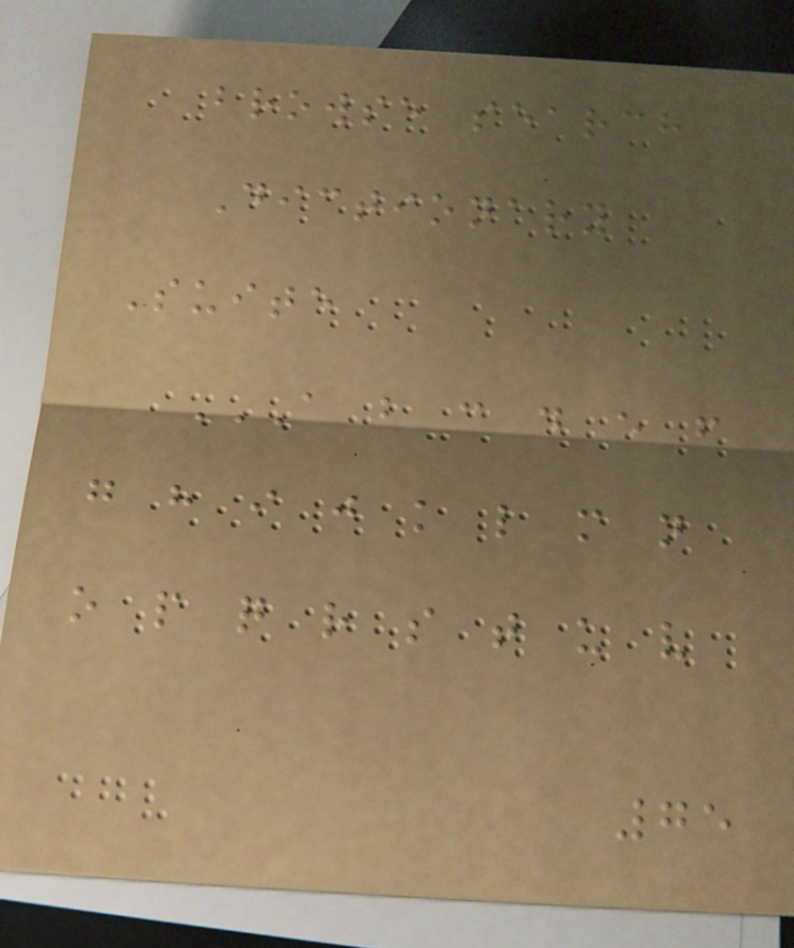browse search
Dictionary
Suite
A B C D E F
G H I J K L M N
O P Q R S T U V
75
